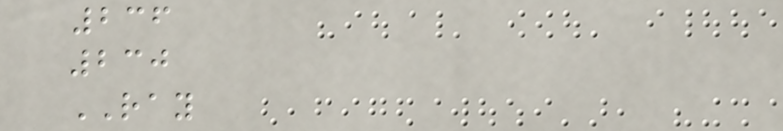236
230
RAY
